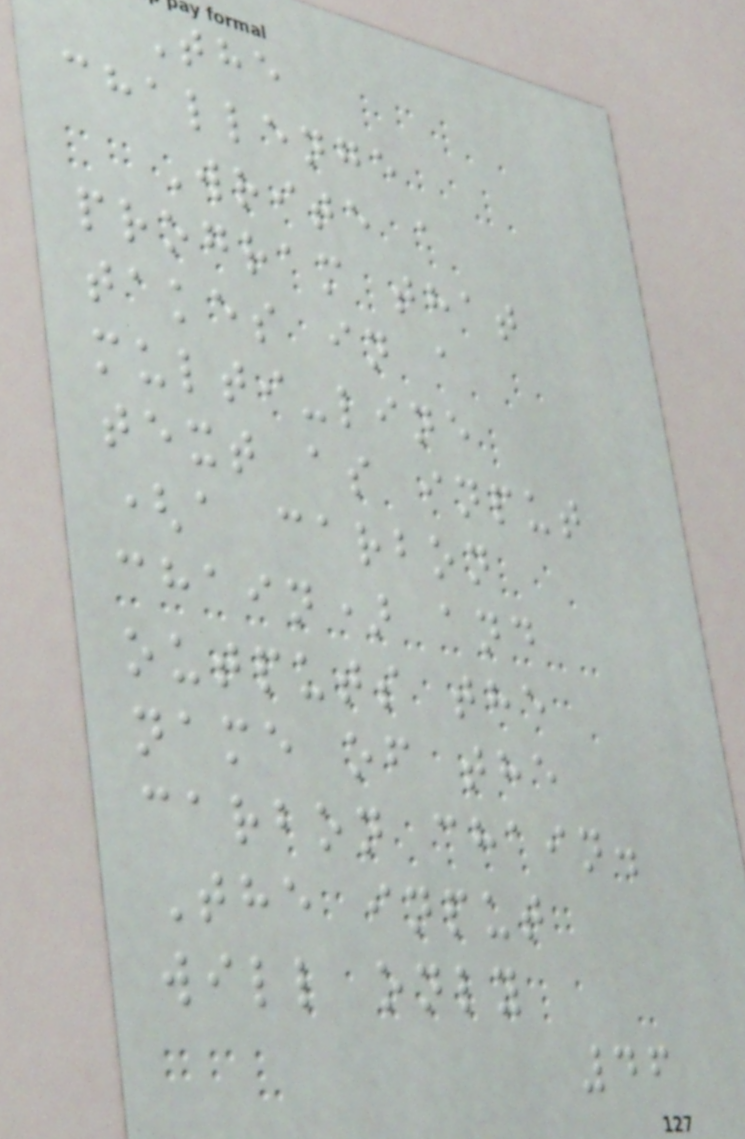The
challenge
Write a
program that
takes in a
multi-line
text as input
(a carbon
chain) and
outputs the
name of the
carbon chain.
The input
will only
46
